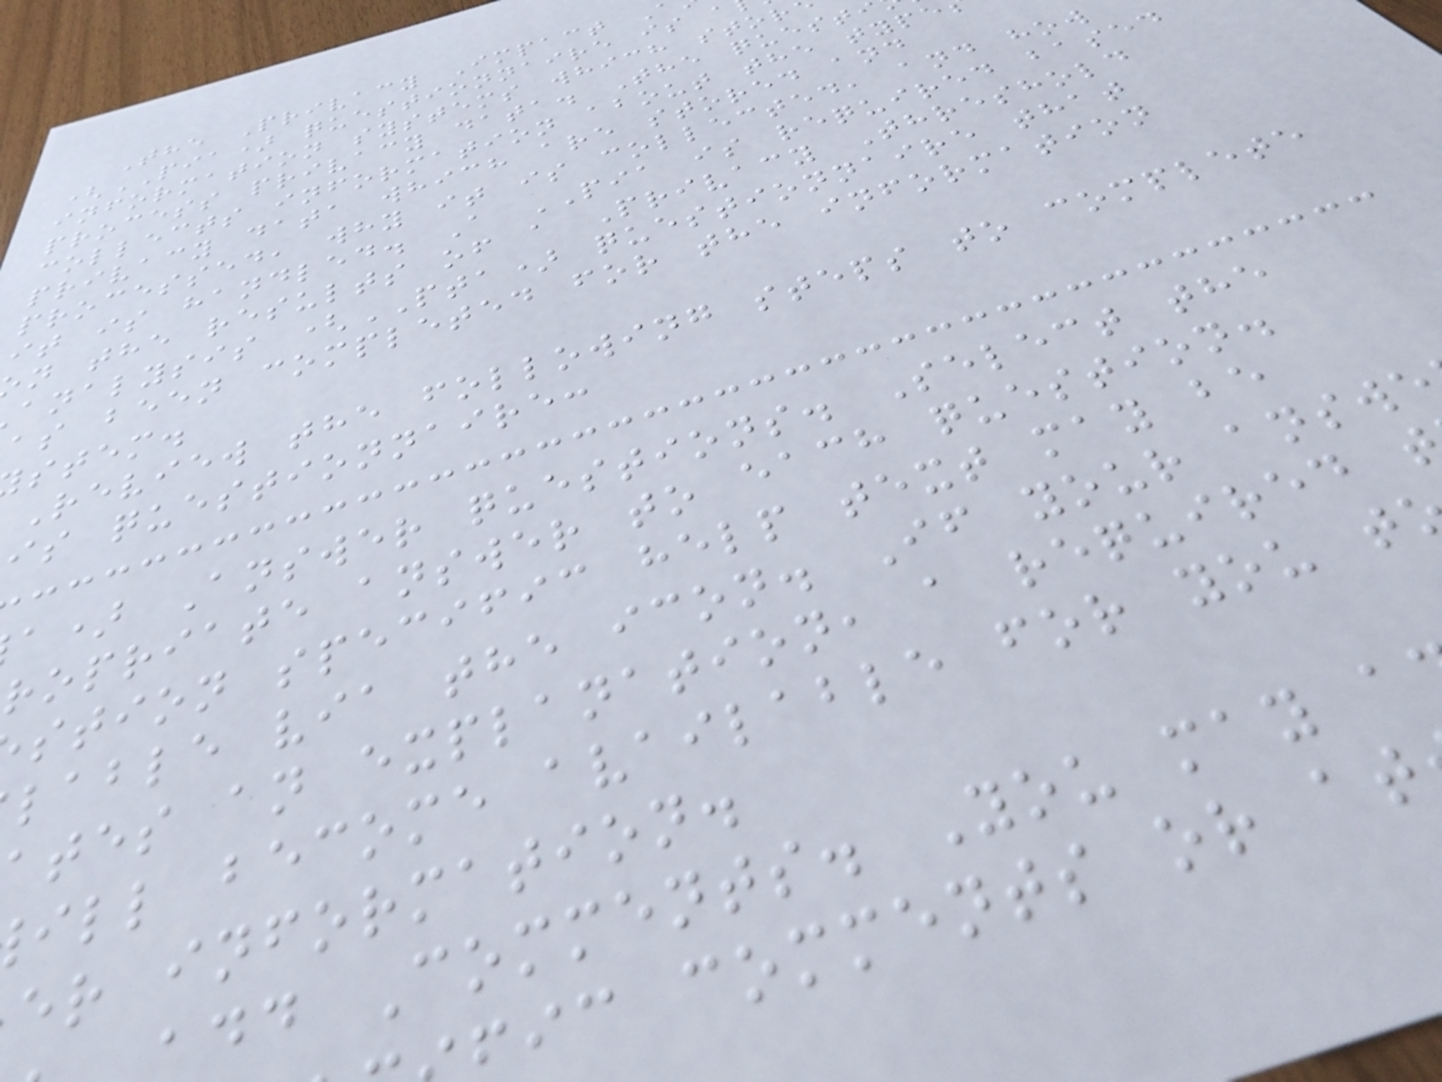The Privacy Impact
(PIA) questionnaire is a
information systems which stor
process privacy data. The quest
collects information about the type
privacy data which are stored and
processed, why it is collected, and how
it is handled. A PIA is required based
n the results of a Privacy Threshold
analysis (PTA) questionnaire that
as been completed for the information
stem.
Review the following steps to complete
is questionnaire:
a) Answer questions. Select the
ropriate answer to each question.
stion specific help text may be
lable via the icon. If your answe
ates an explanation, a required
ill become available for you t
er information.
dd Comments. You may a
ic comments or at
